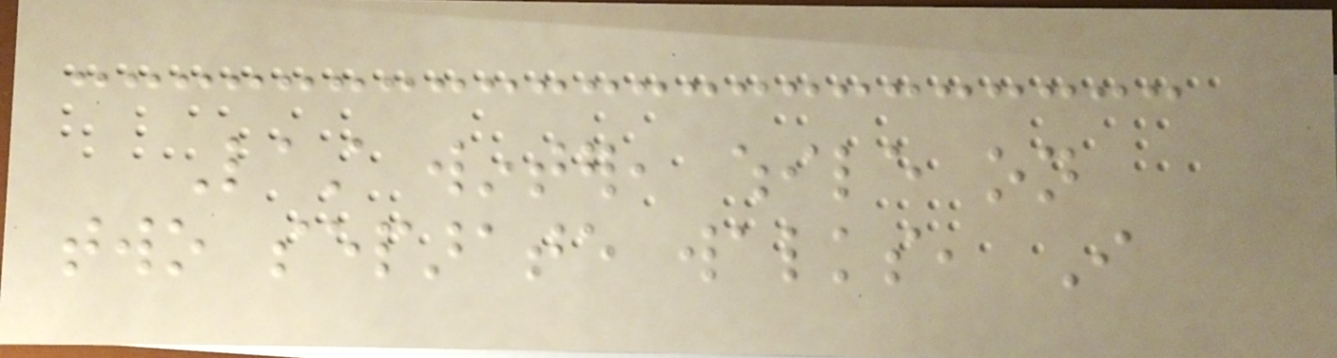Last winter, while on
two separate walks, I
